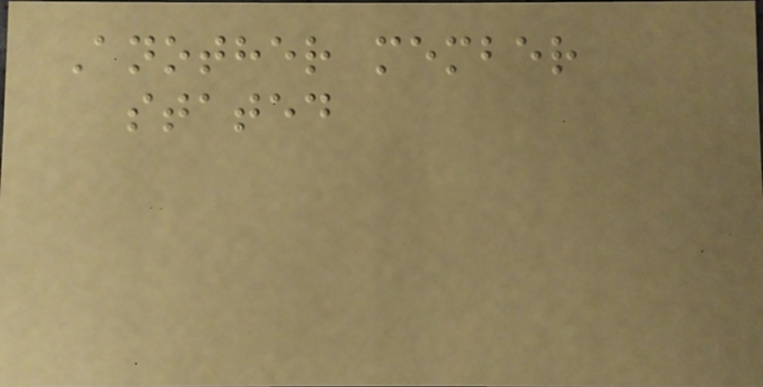Another member
stated
